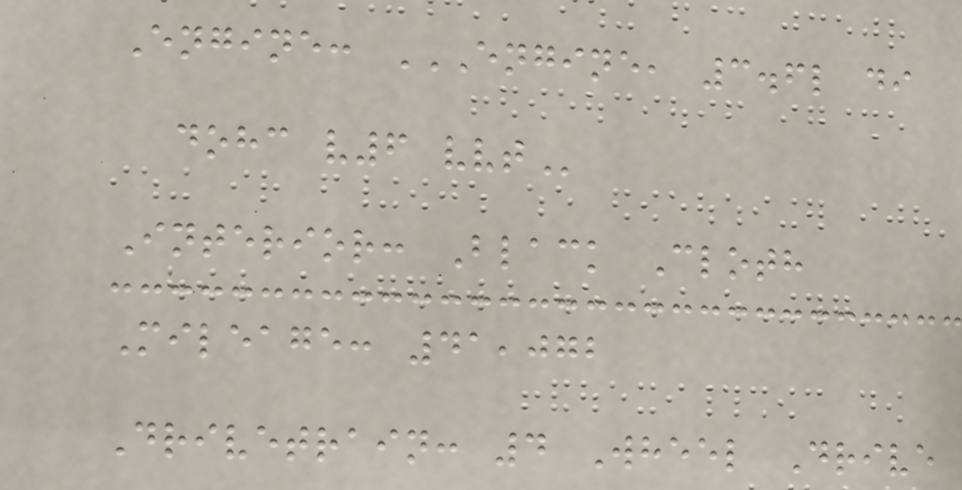Engine: ENGINE, 3.6L DI
DOHC V6 VVT
Interior: Black Cloth
Mileage: 41,072
Drivetrain: 4 Wheel Drive
